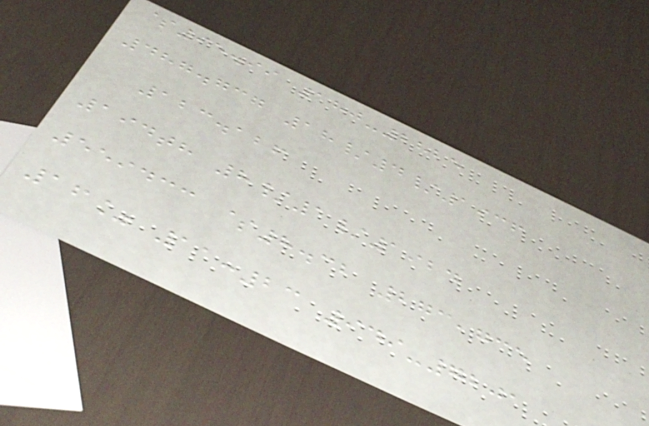$95.99 180-2825
487.737 18/4/1936
123.126
194th 8/1/1924
559433 $8.32 273,735
16% 11:23 949-7201
